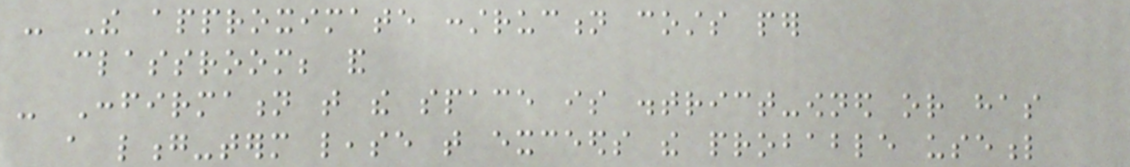- The approximate construction costs per
classroom; and
- Confirmation that the space is district-owned or has
a long-term lease that exceeds the probable useful
